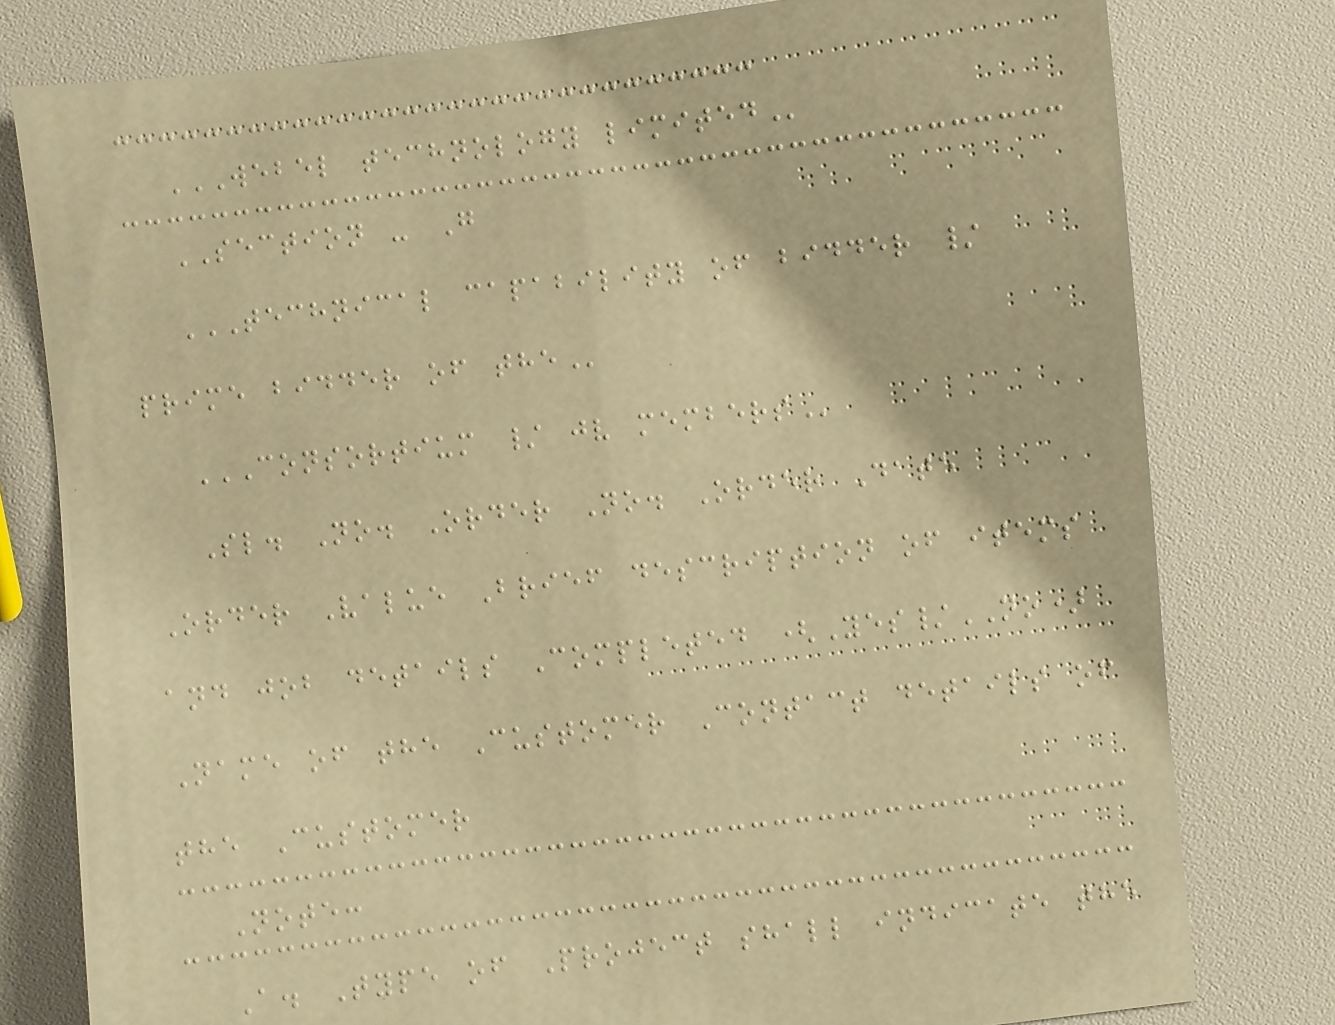WEBEL TECHNOLOGY LIMITED
SECTION - G
TECHNICAL CAPABILITY OF BIDDER /
PRIME BIDDER OF THE
CONSORTIUM / JV MEMBERS
Sl. No. Order No. Order Date
Order Value Brief description of items
and job details Completed (Yes/NO)
Name of the Customer Contact details of
the Customer
Note:
A. Type of Project shall indicate the
